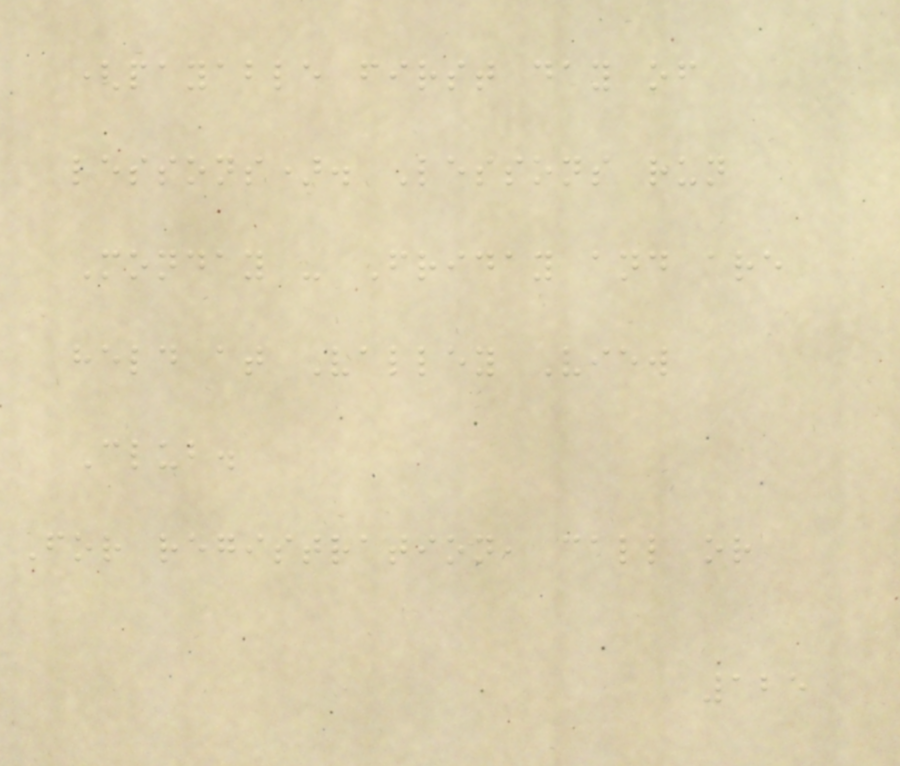(payable first day of
lessons). Lessons run
Monday - Friday and are
held at Valley View
Club.
For registration, call or
125
